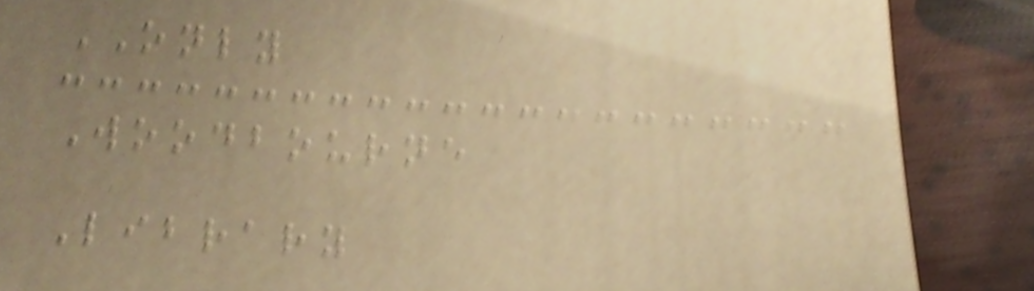ONLY
Woodbourne
Library
